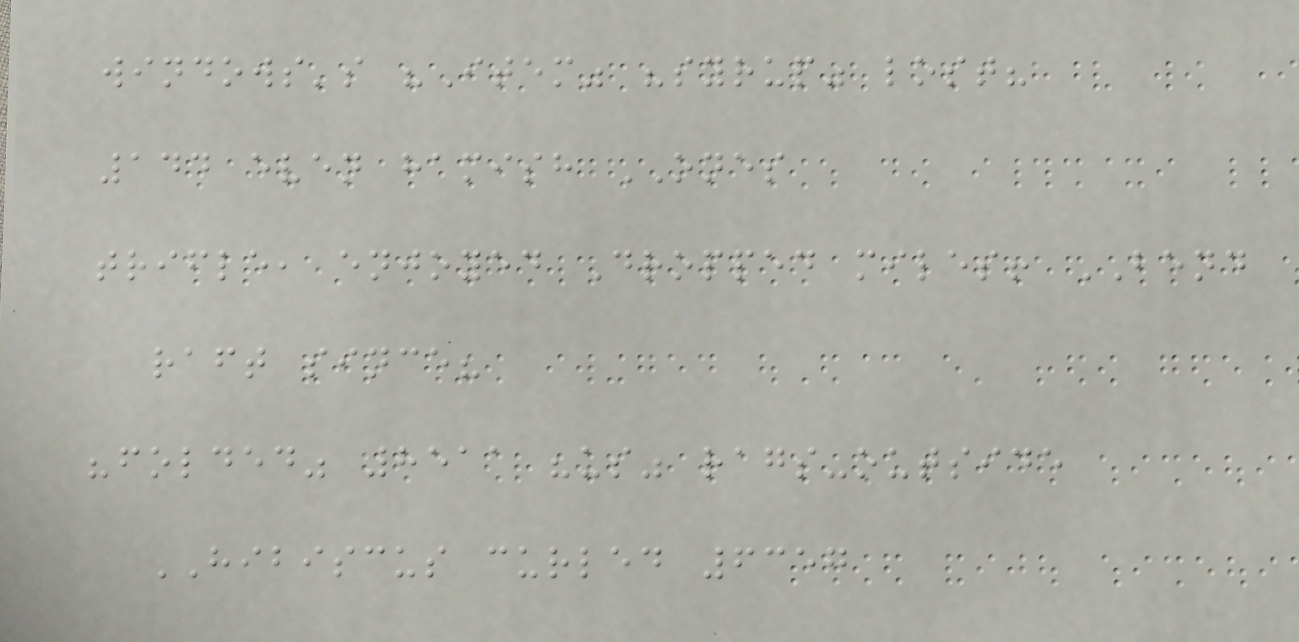windows's "Item" "syrup" lost?
144 even hamish ONES
trifle, enjoyed Dropped miles! BEND
raft since?
"folded" 8511 "us" rags-outside
HIBISCUS curled 6357
